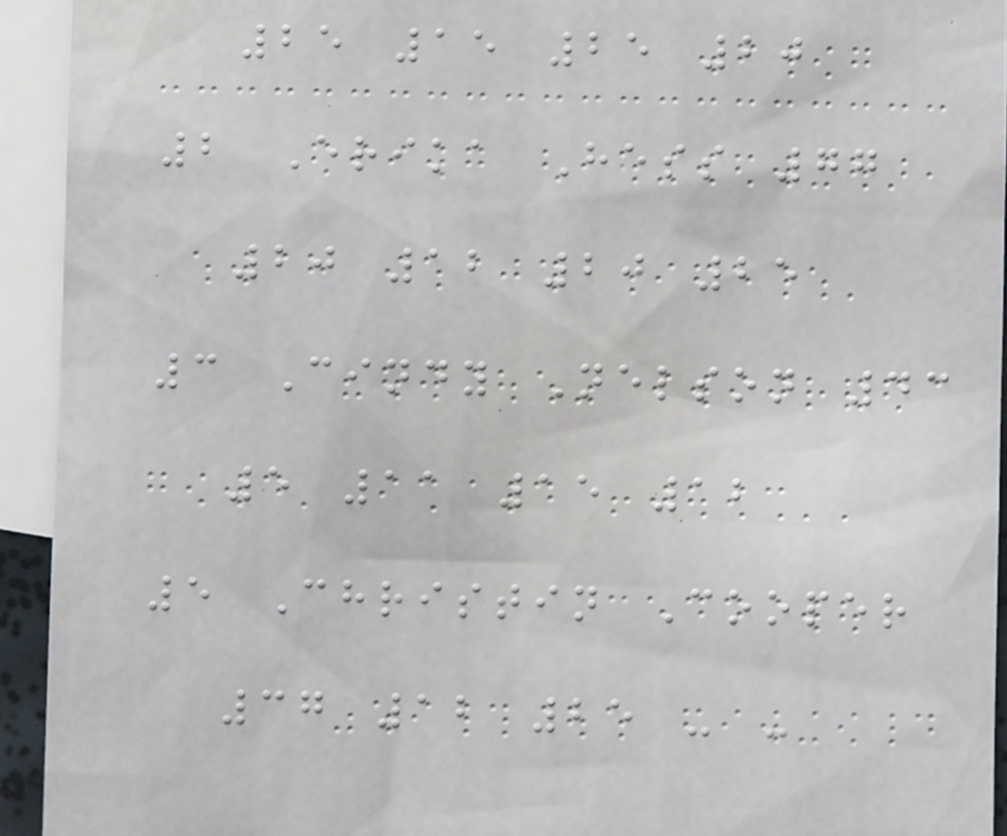25 15 25 20
2 Erika Hess 77
20 12 20 25
3 Cindy Nelson 43
5 11 15 12
5 Christin Cooper
37 12 25 - -
